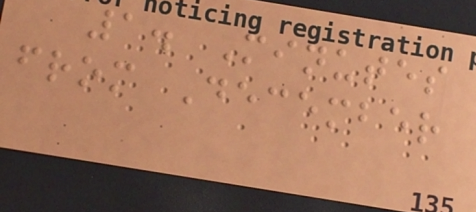1. Minutes
from December
